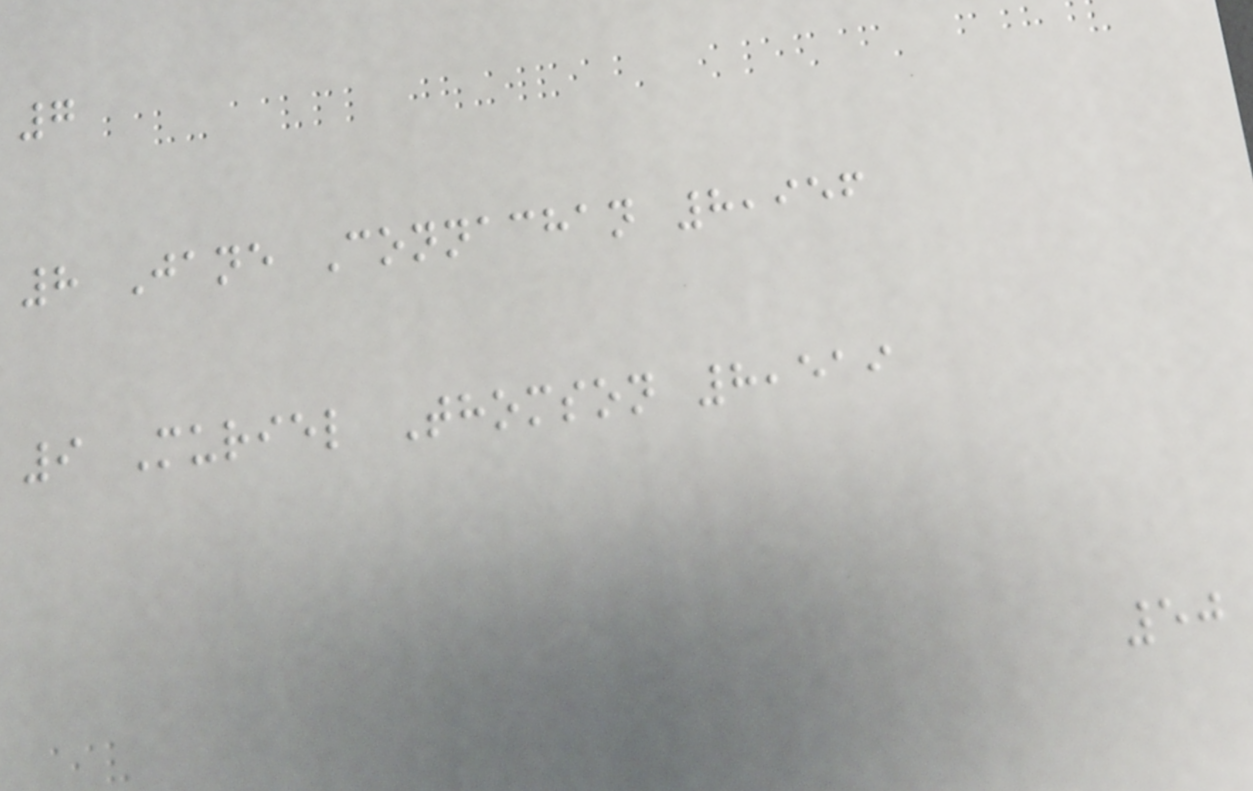7
8 Jane Connachan 8,956
9 Muriel Thomson 8,519
50
